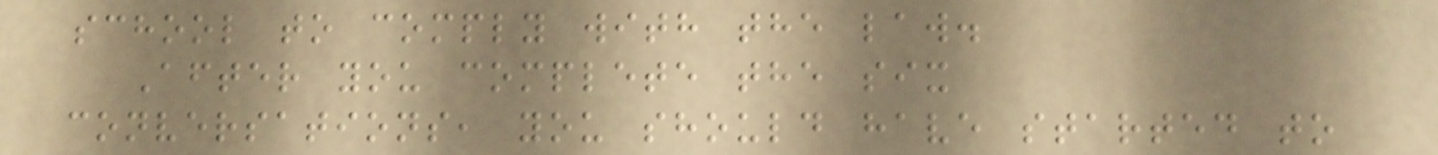school to comply with the law.
After you complete the six
conversations, you should have started to
